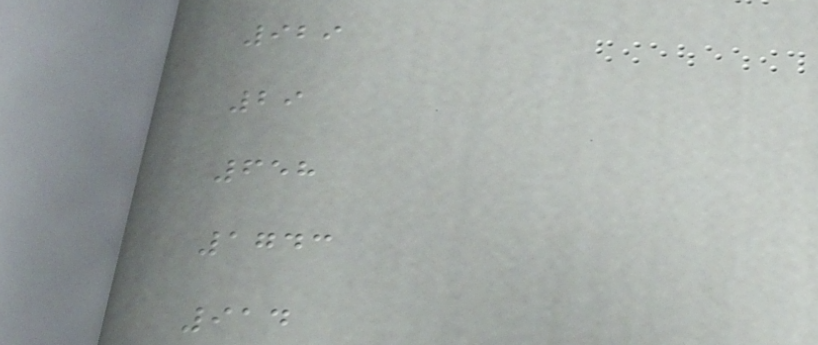929
29
658
1743
914
